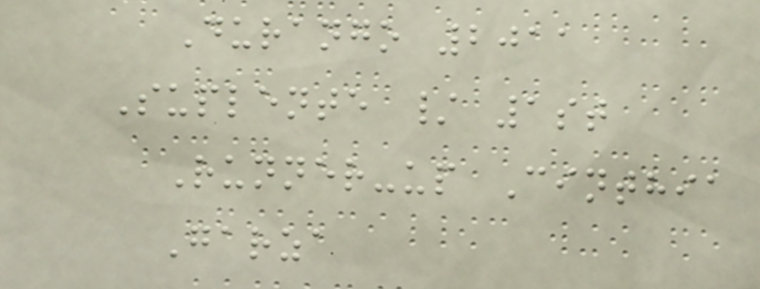Durango 2011
Suplente / 1st
Runner-up Cinthia
Garza
